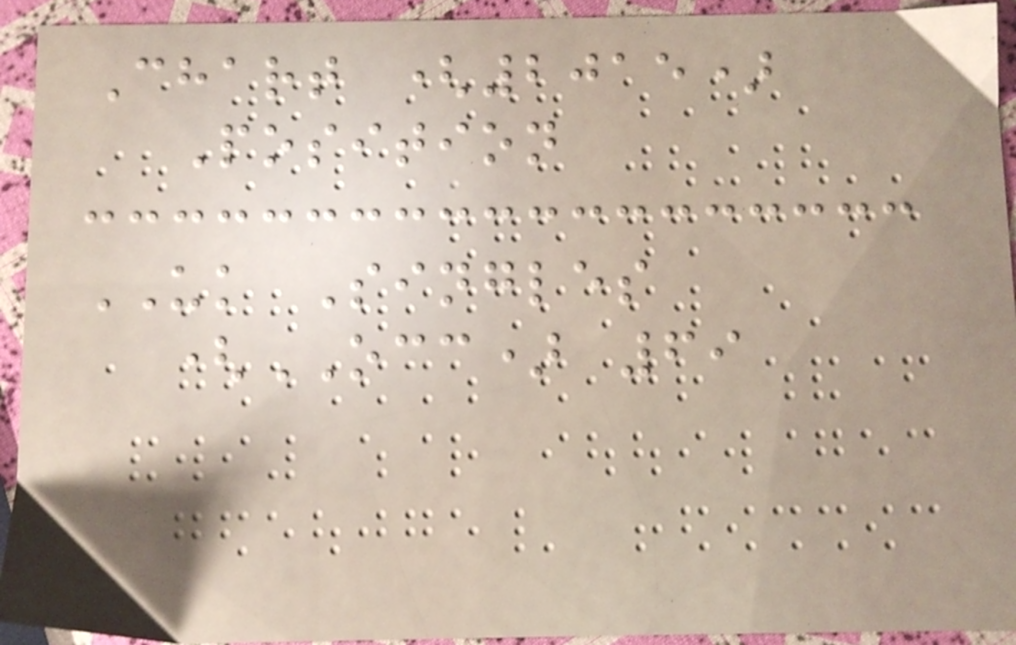Chart (2015)
Position
UK Singles
(OCC) 69
